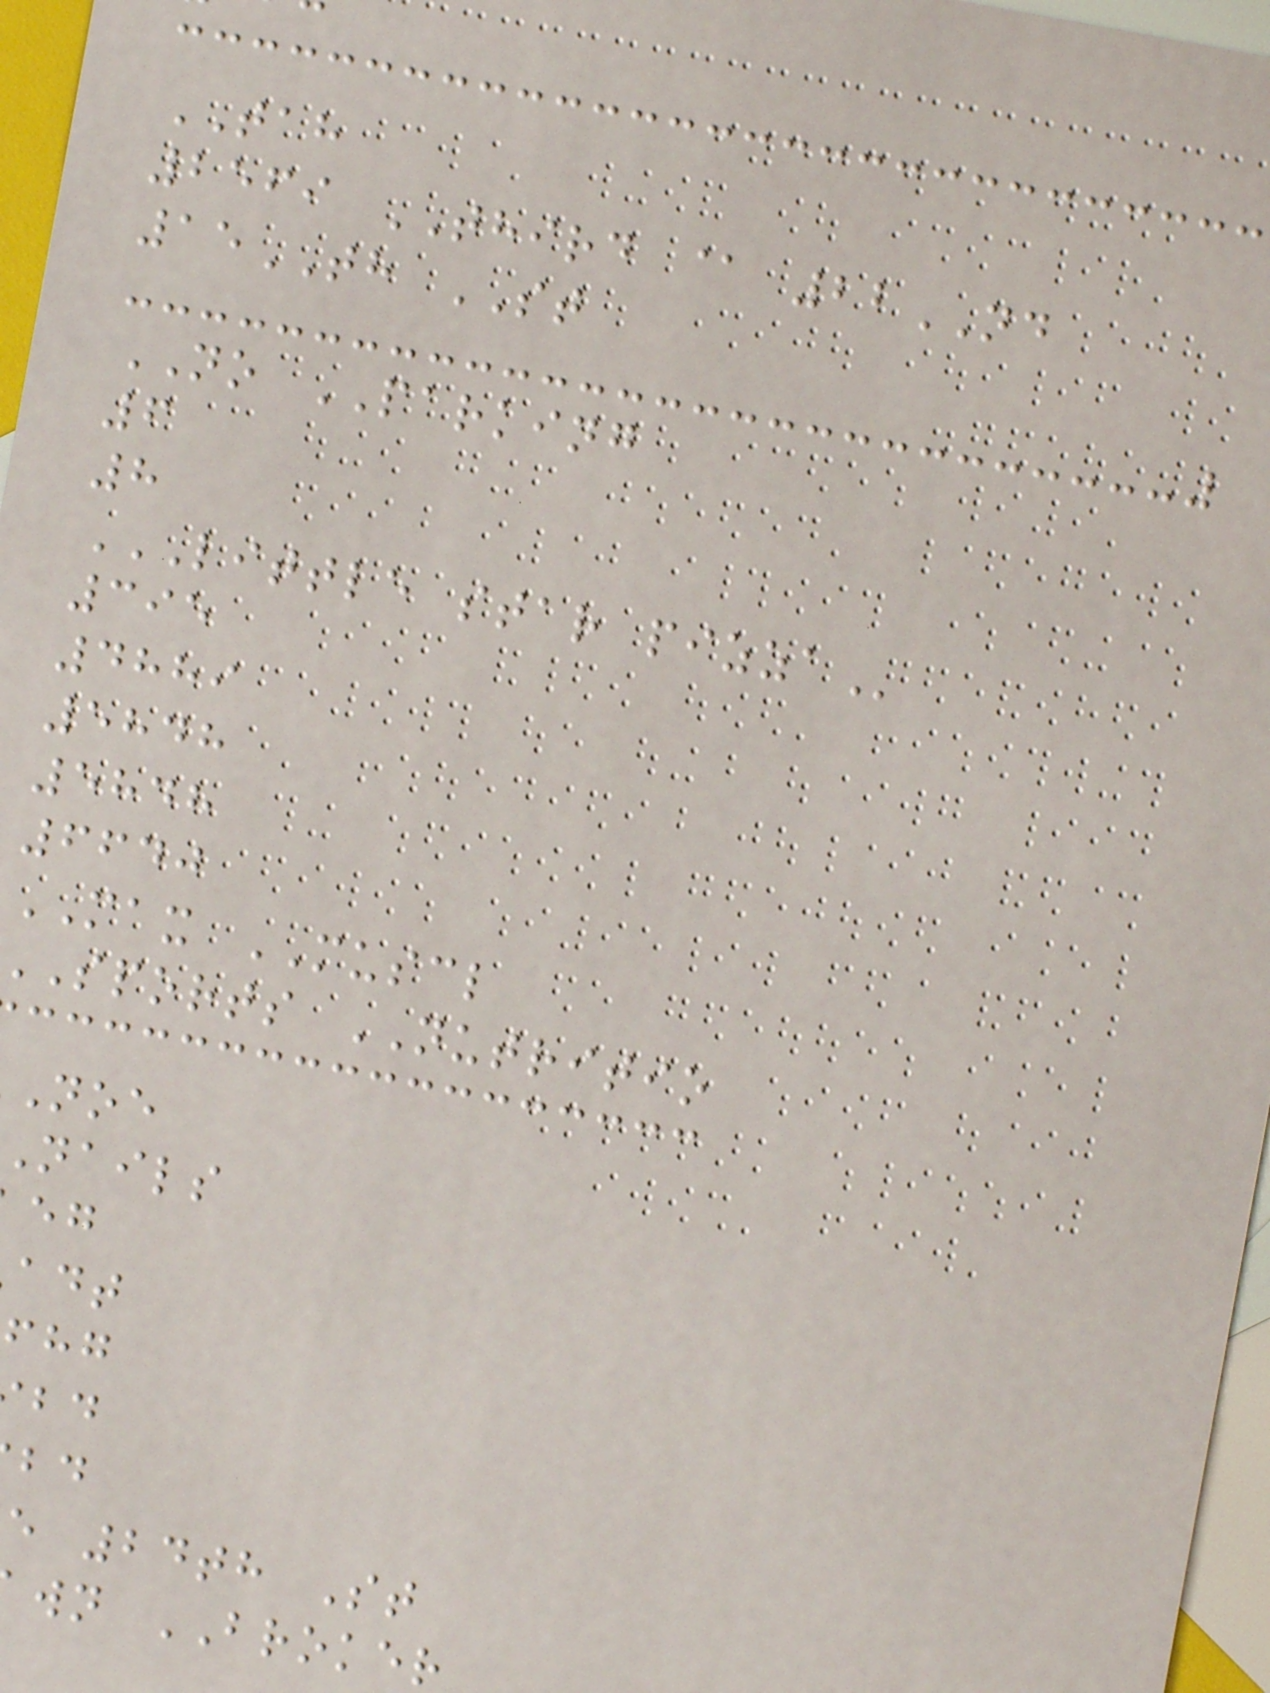TAH
2569 THIRD @ 22ND
15TH ST
NO PARKING
6
8
LITTLE STAR PIZZA
395
4889
5848
5848
6640
MAX MUSCL
sports NUTRITIO
nails
e 24th St
wn BROKER
